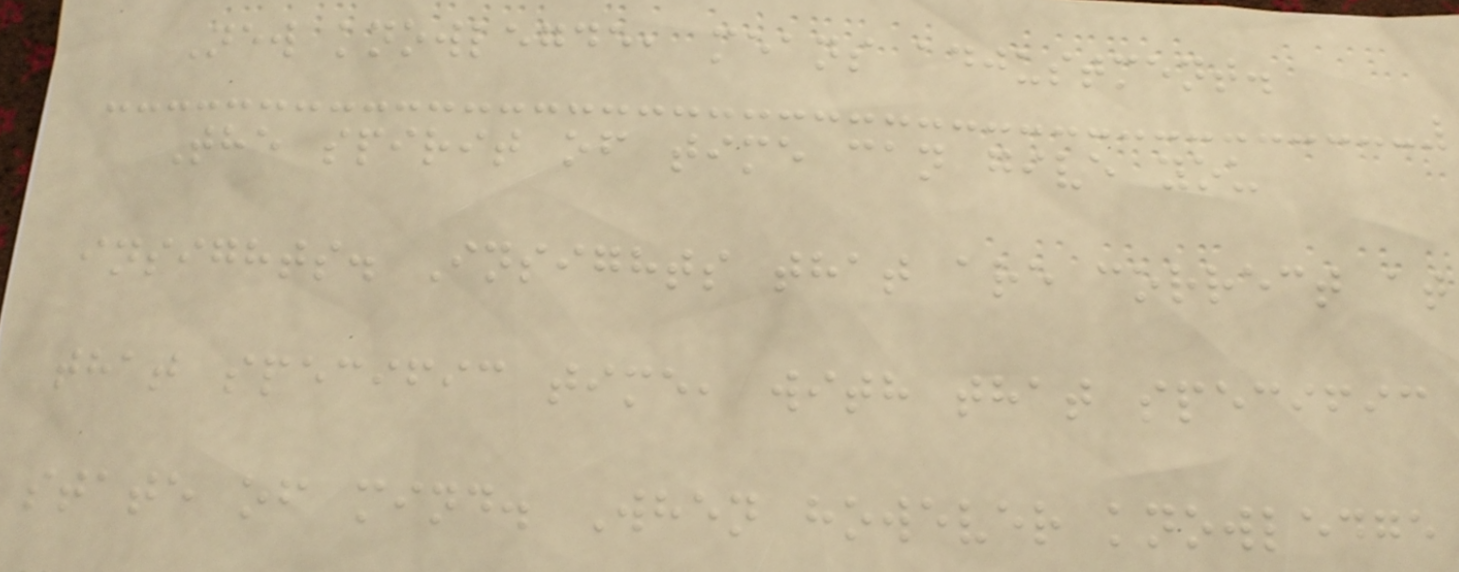New knowlegde, means adjustment.
The spirit of time can give you
insights. Insights that are correct at
that specific time, with that specific
state of mind. When however knowledge
